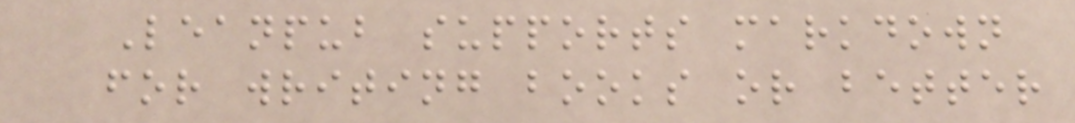Leanpub supports markdown
for writing books or better
